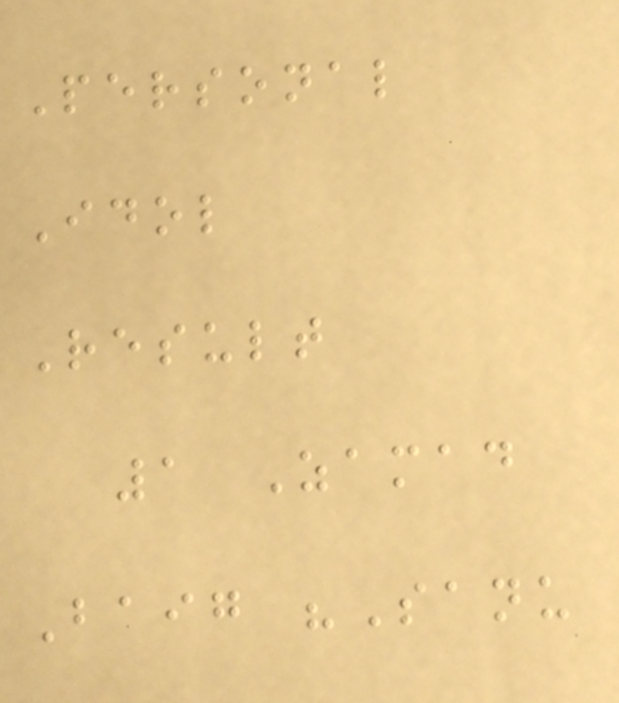Personal
Idol
Result
1 Zamad
Baig "Sanu
